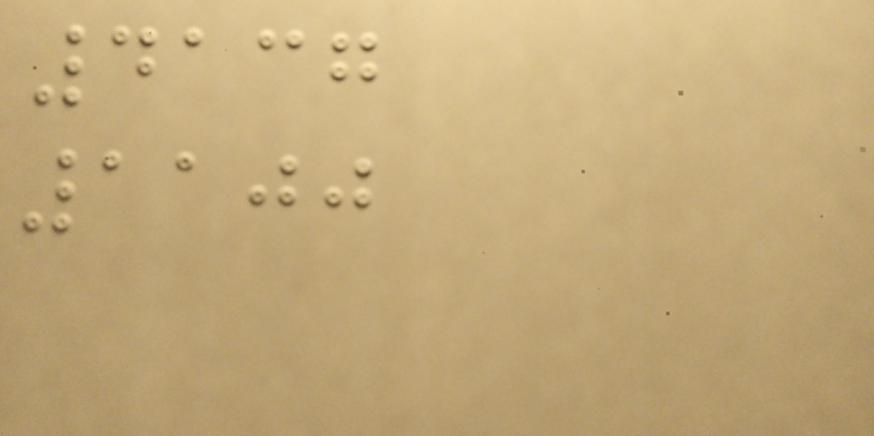4137
1100
